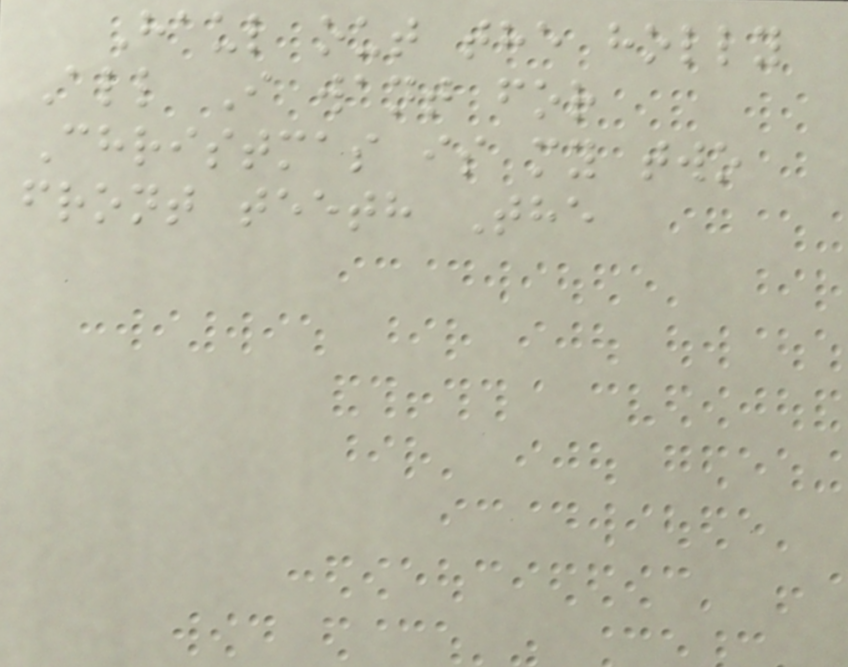Haul out the holly
All I want for
Christmas is my two
front teeth The
